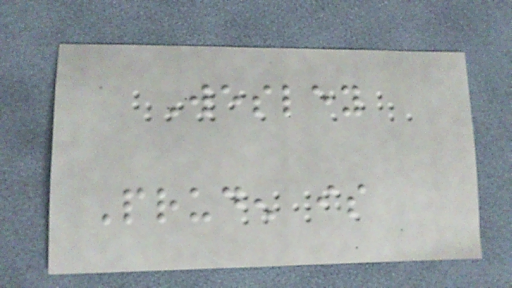Wesley
Pruden is
